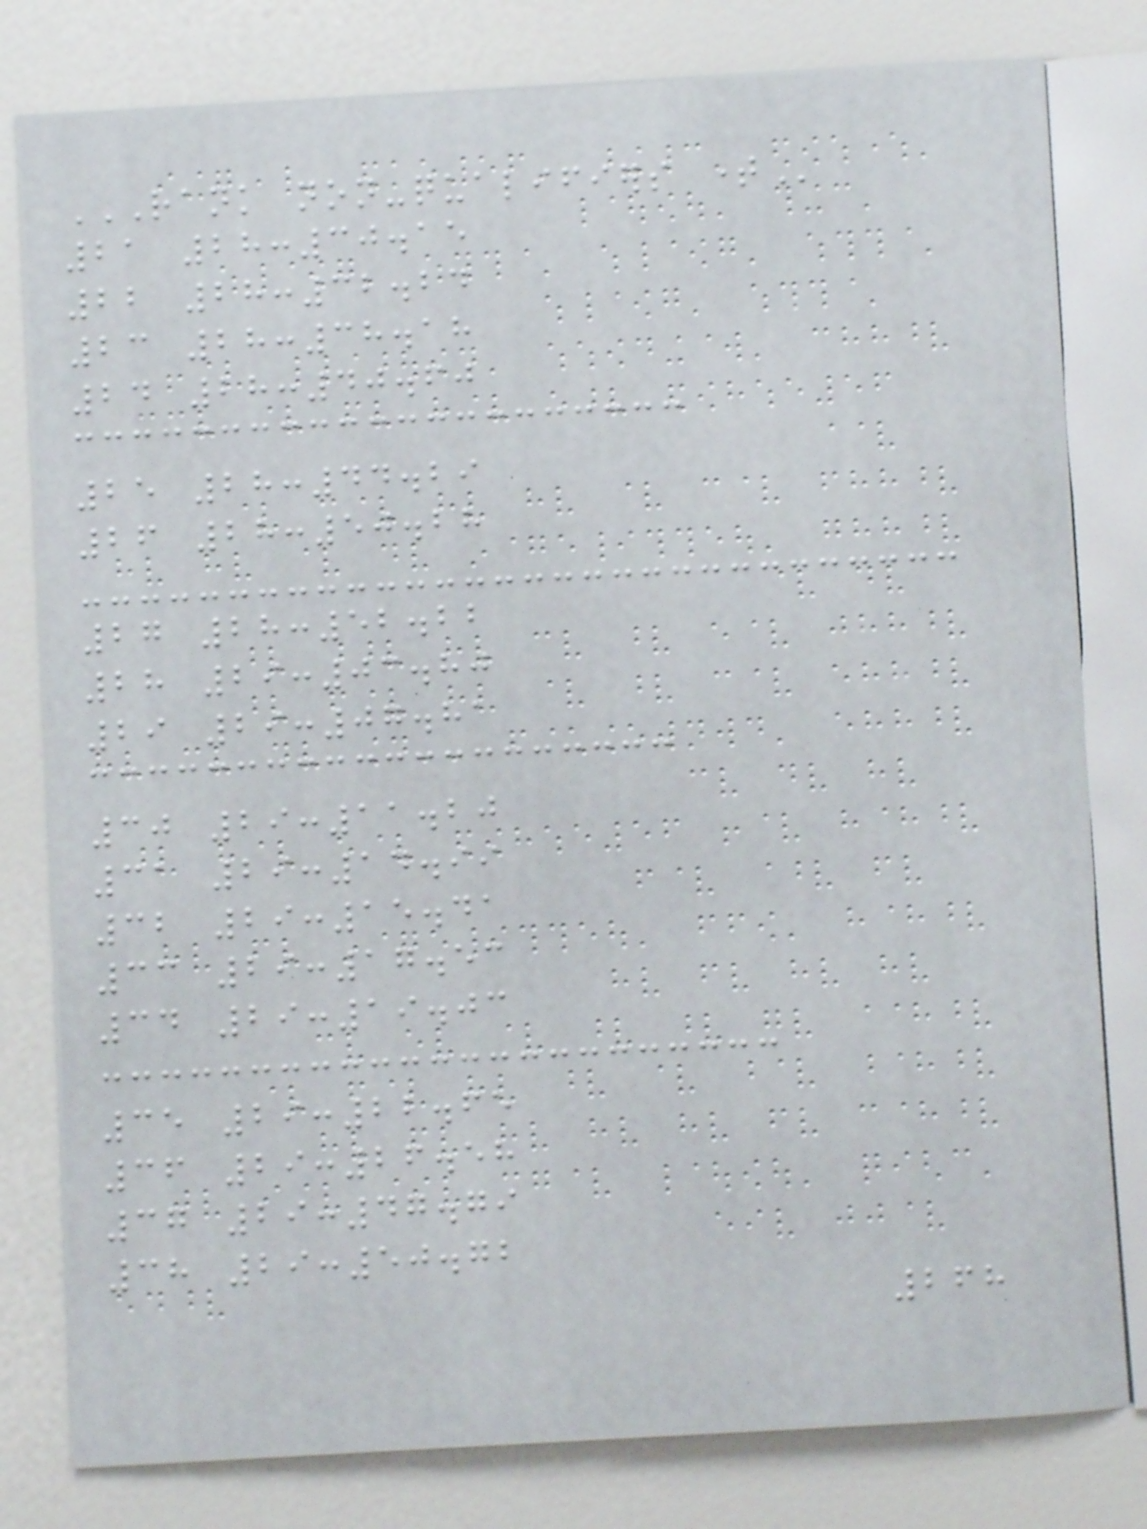RANK NON-QUALIFIERS TIME
21 28:30.15
22 28:32.24
23 28:38.18
24 28:40.60
25 28:44.29
26 28:50.28
27 28:52.22
28 29:03.80
29 29:07.81
30 29:11.20
31 29:14.99
32 29:15.41
33 29:17.53
34 29:19.03
35 29:22.65
36 29:26.58
37 29:47.79
38 29:50.72
268
